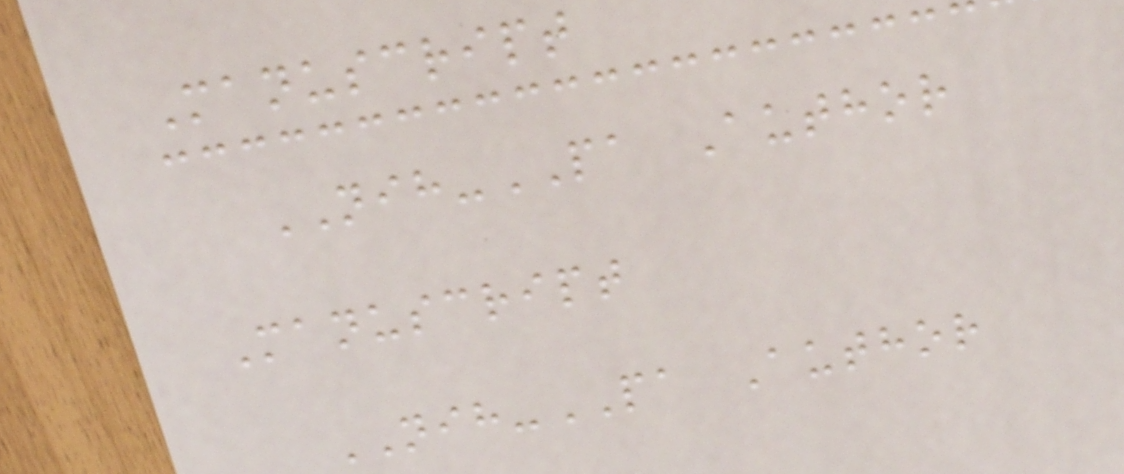Manuscript
NIH-PA Author
Manuscript
NIH-PA Author
